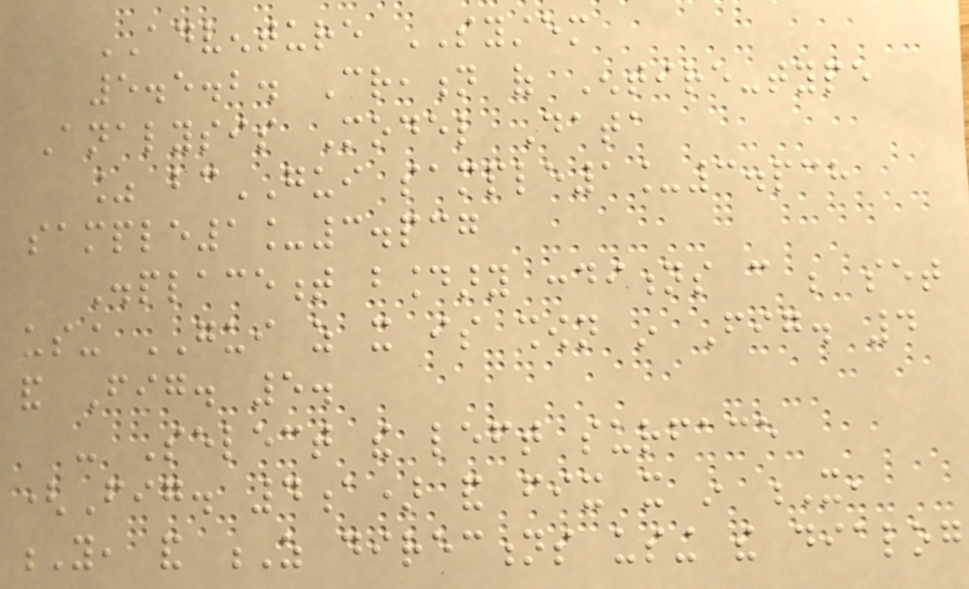ADVENTURE SYSTEM
5.5.2. Creation of Entire-type
Analysis Model Data
% bcGUI sample1_3.pch
sample1_3.pcg
Displacement boundary conditions can be set
using GUI as it is shown in Fig. 4
and Fig. 5.
- Select the left surface
(Fig. 4a) and fix it in X,
Y, and Z directions using the dialog
